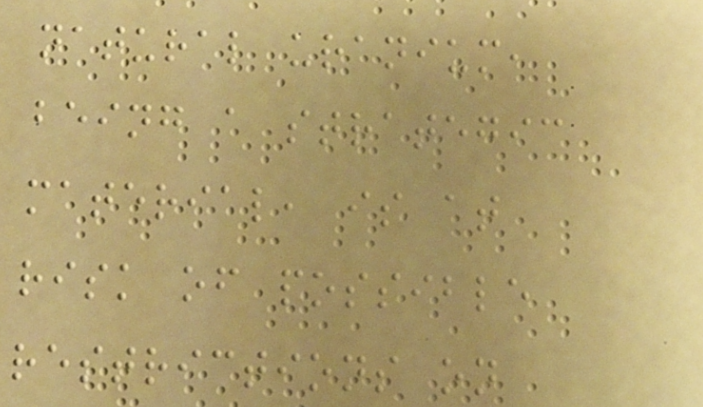natural uranium,
being a strategic
material, is at
risk of possible
restrictions on
